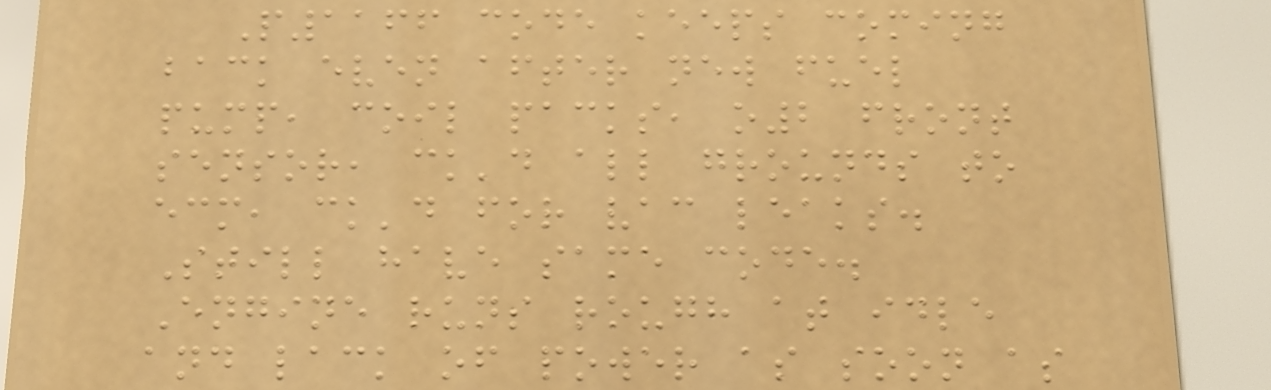P1166 code keeps coming
back even after new fuel
pump, coil packs, o2 front
sensor, ck'd all grounds to
ecm, ck'd for vac leaks.
Still have same code.
Engine runs rough at idle
and lack of power as soon as
